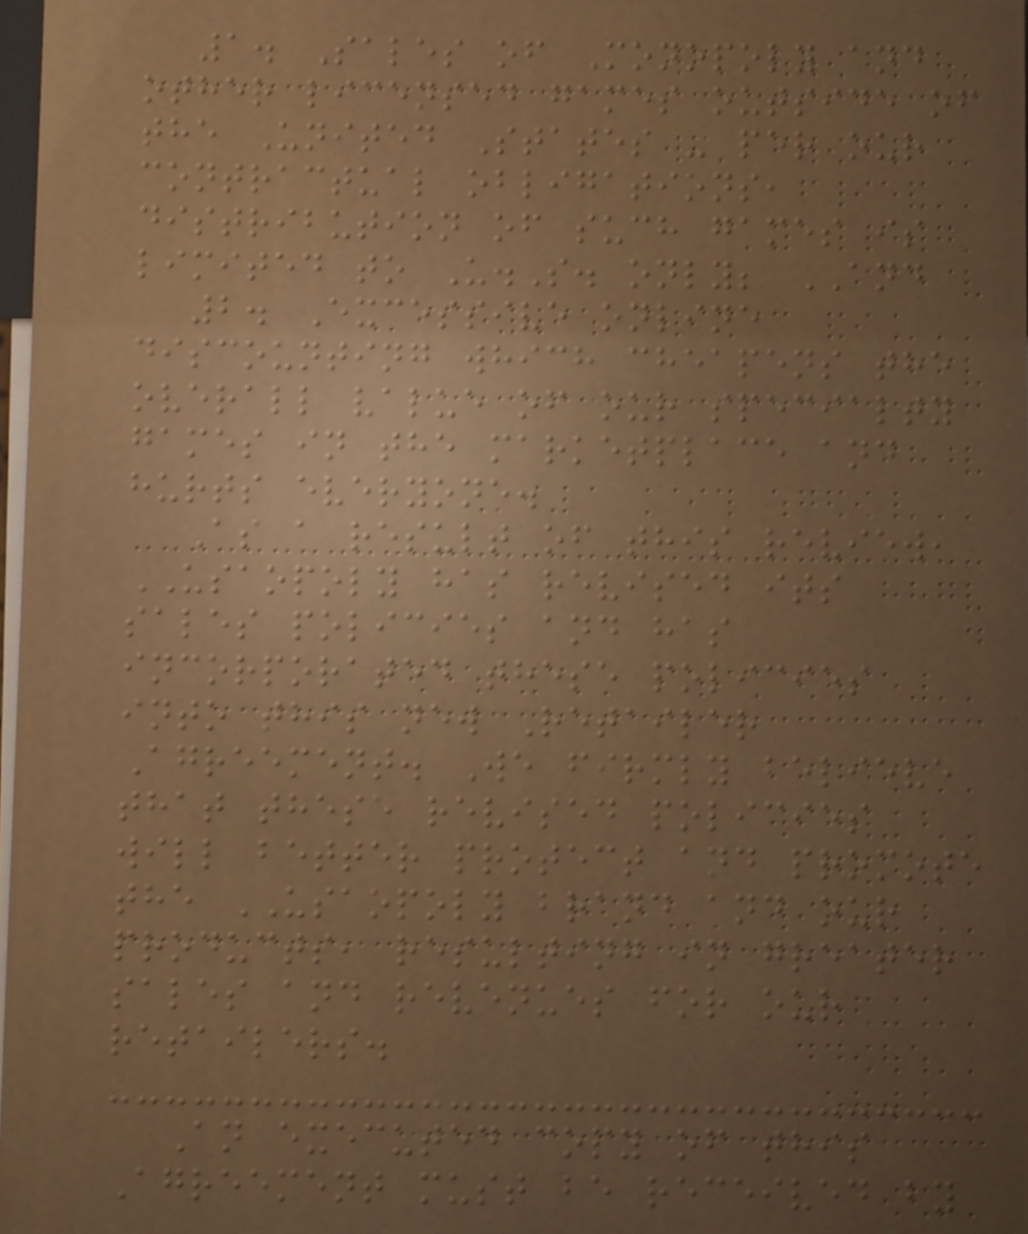1. Sales of Monopoly and
other licensed games outside of
the United States - per our
contractual obligations,
distribution of such games is
limited to U.S. only; AND
2. Excessive online
discounting which cheapens the
overall value of our specialty
games in the marketplace and
hurts everyone.
As a result of this review,
USAOPOLY has revised its
sales policies and has
incorporated these policies
into this new Retailer
Agreement. We firmly believe
that these revised policies
will better protect and promote
the USAOPOLY brand and our
products, resulting in greater
sales and revenues for our
retailers.
An executed copy of this
Agreement must be received by
